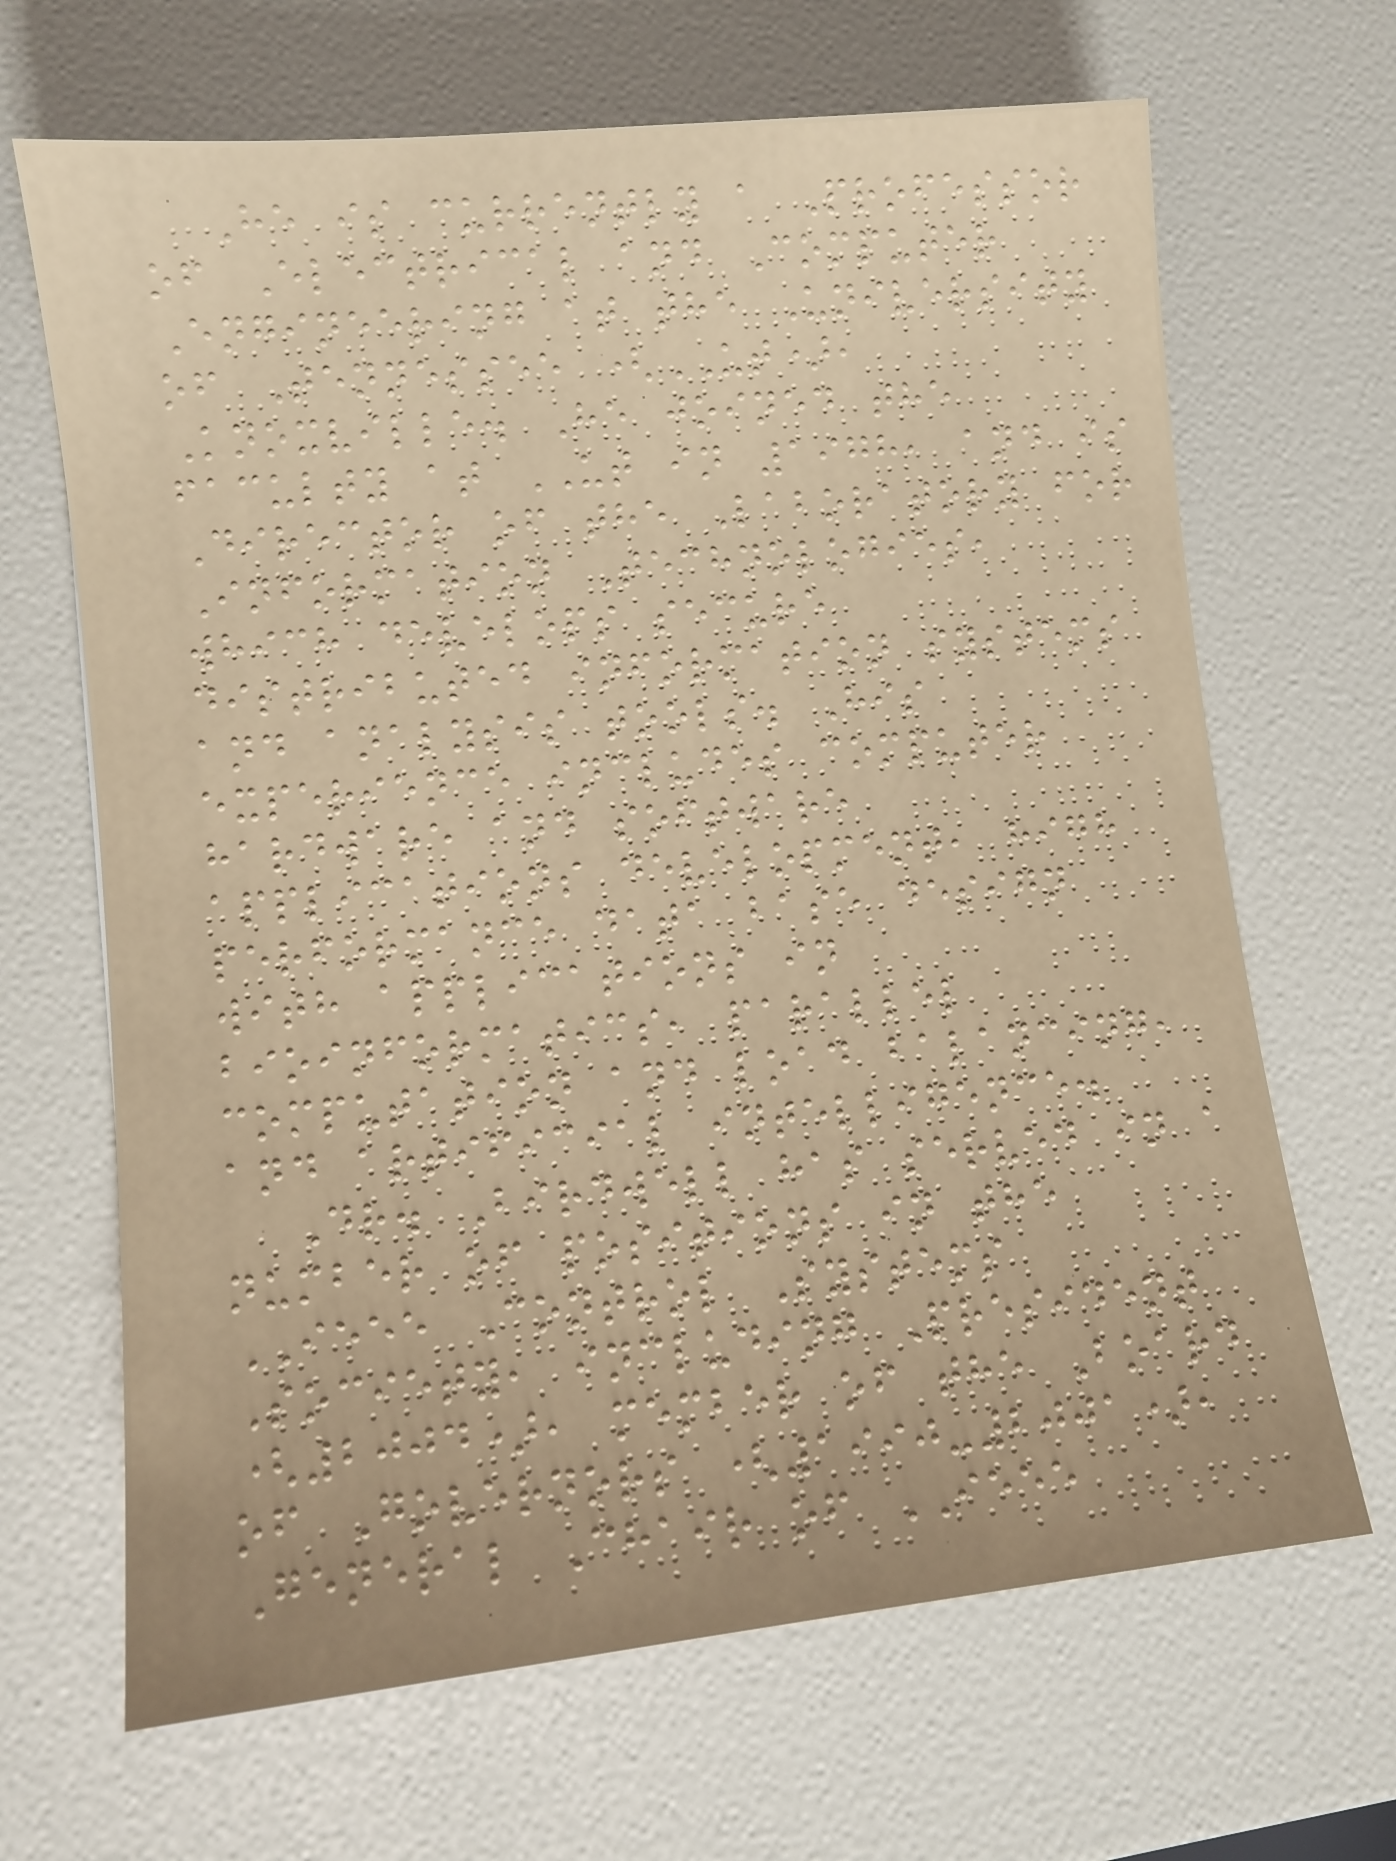He is currently a Professor
of Electrical and Computer
Engineering at the University
of Tennessee (UT),
Knoxville. He joined the
faculty at UT in 1978, and is
Director of the Laboratory for
Information Technologies,
which develops secure
distributed information systems
and analysis tools. His
experience includes computer
hardware and software
applications development, high
performance data base design
with applications in
bioinformatics, parallel
computation and load balancing,
and artificial intelligence.
Dr. Birdwell has served in a
number of positions in the
IEEE Control Systems
Society, including President
(2004), member of the Board
of Governors (1990-2001),
General Chair of IEEE
